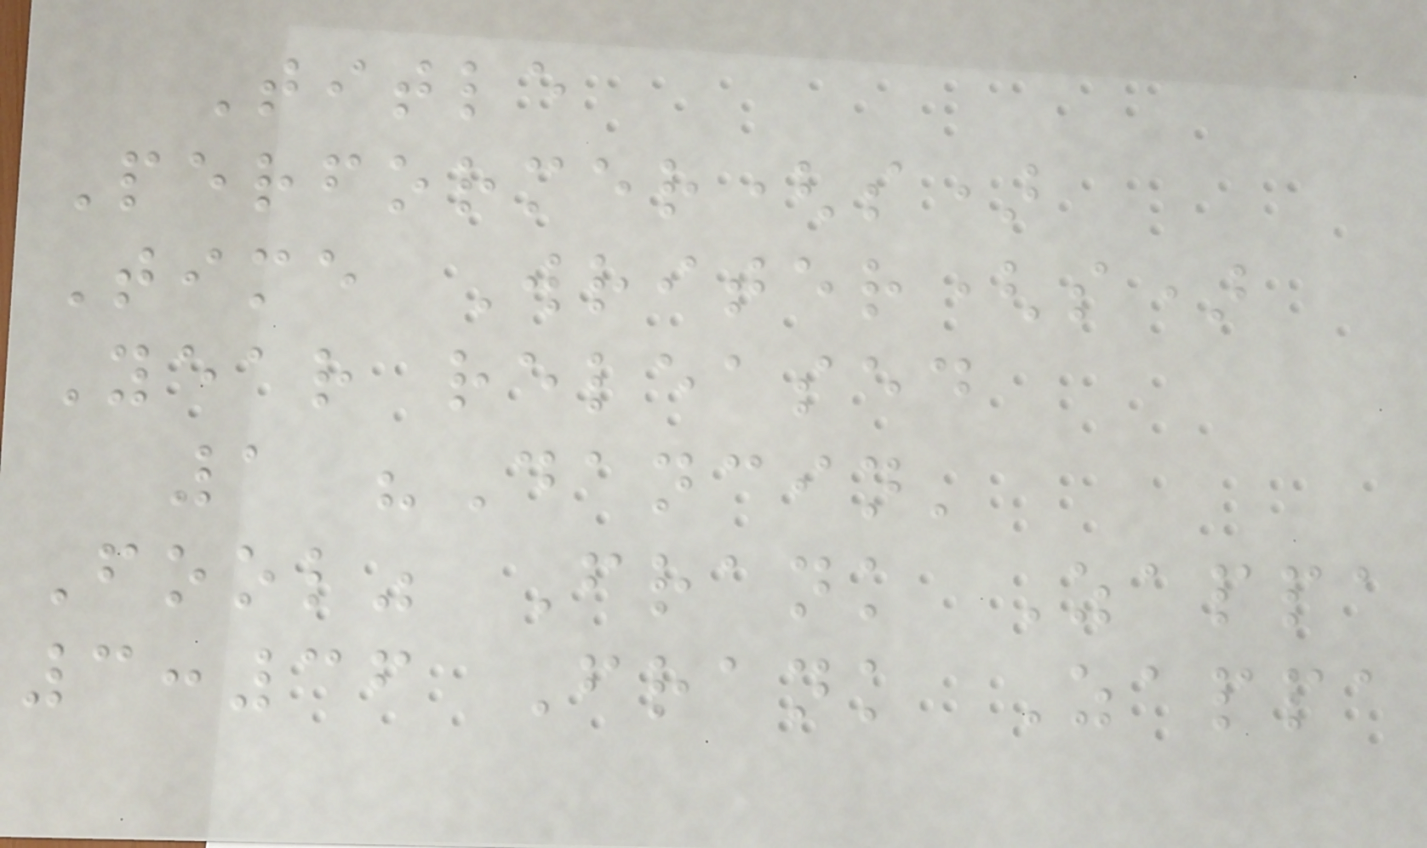Title
Performer(s)
Time Writer(s)
Year released
1 "Dancin'
Fool" Frank Zappa
3:36 Frank Zappa
